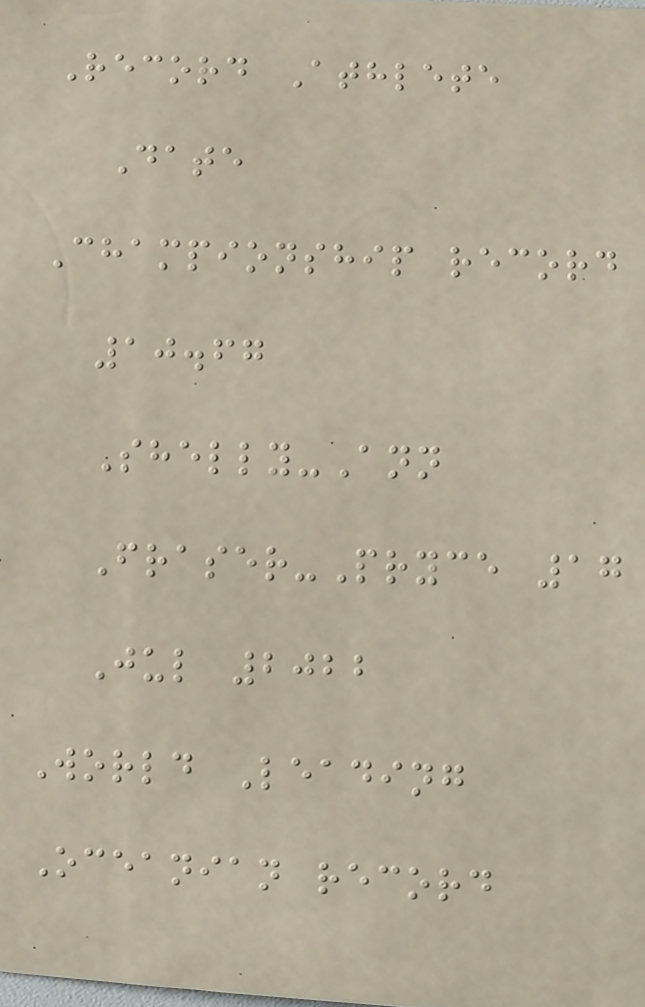Record Athlete
Date
Championship record
10.67
Shelly-Ann
Fraser-Pryce 17
Jul 2022
World Leading
Oceanian record
